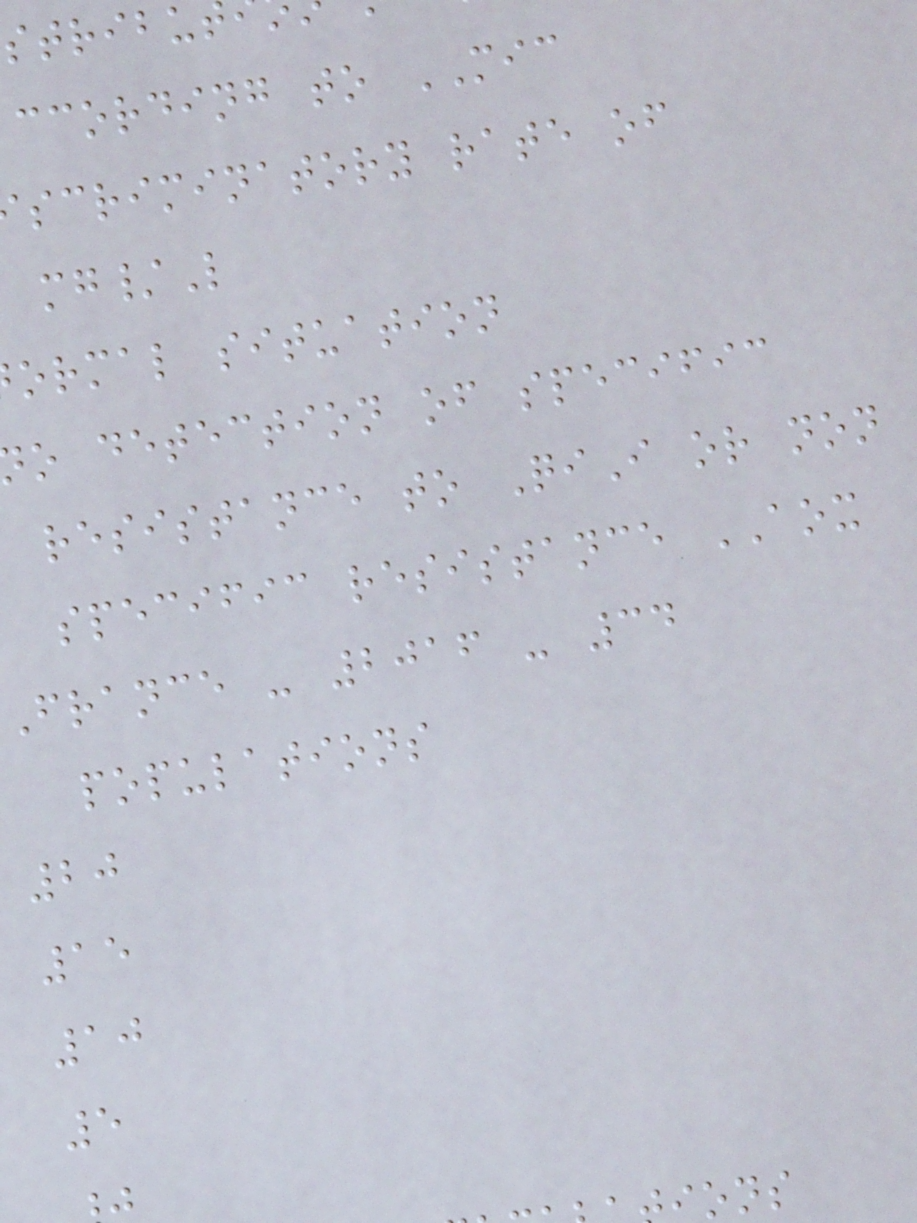ccording to MIC
scriminatory rate of
mg/L
ormal situation
o detection of specific
resistance to QiI or non
specific resistance AOX
France - 2016 - 34
populations
20
15
10
5
